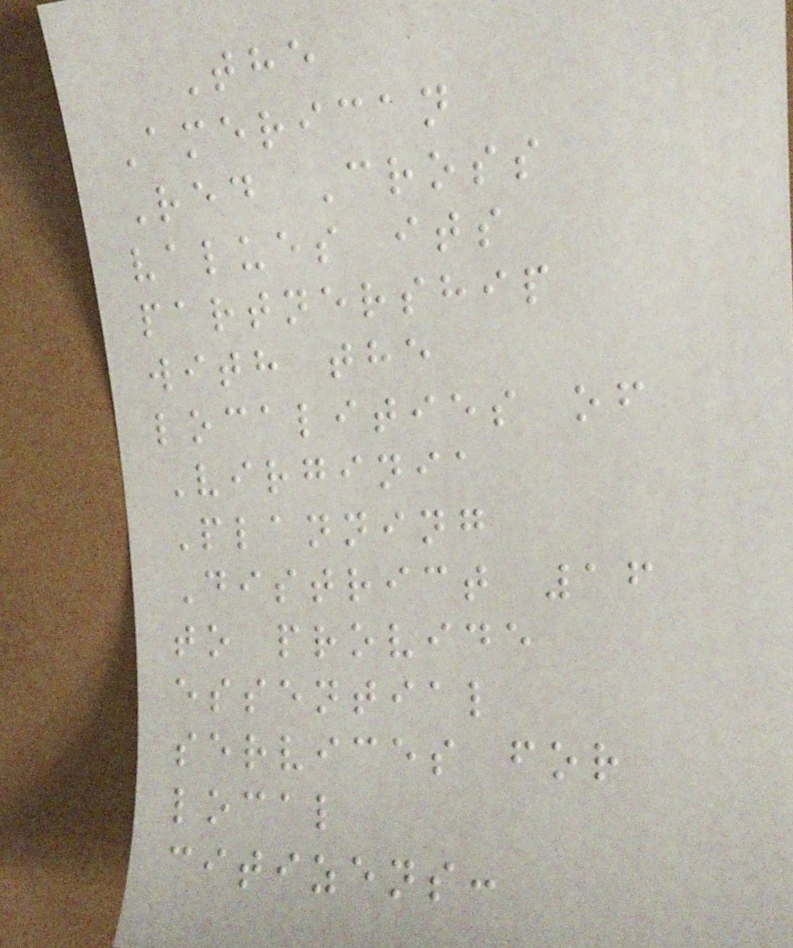The
American
Red Cross
values its
partnership
with the
localities of
Virginia
Planning
District 16
to provide
essential
services for
local
citizens:
